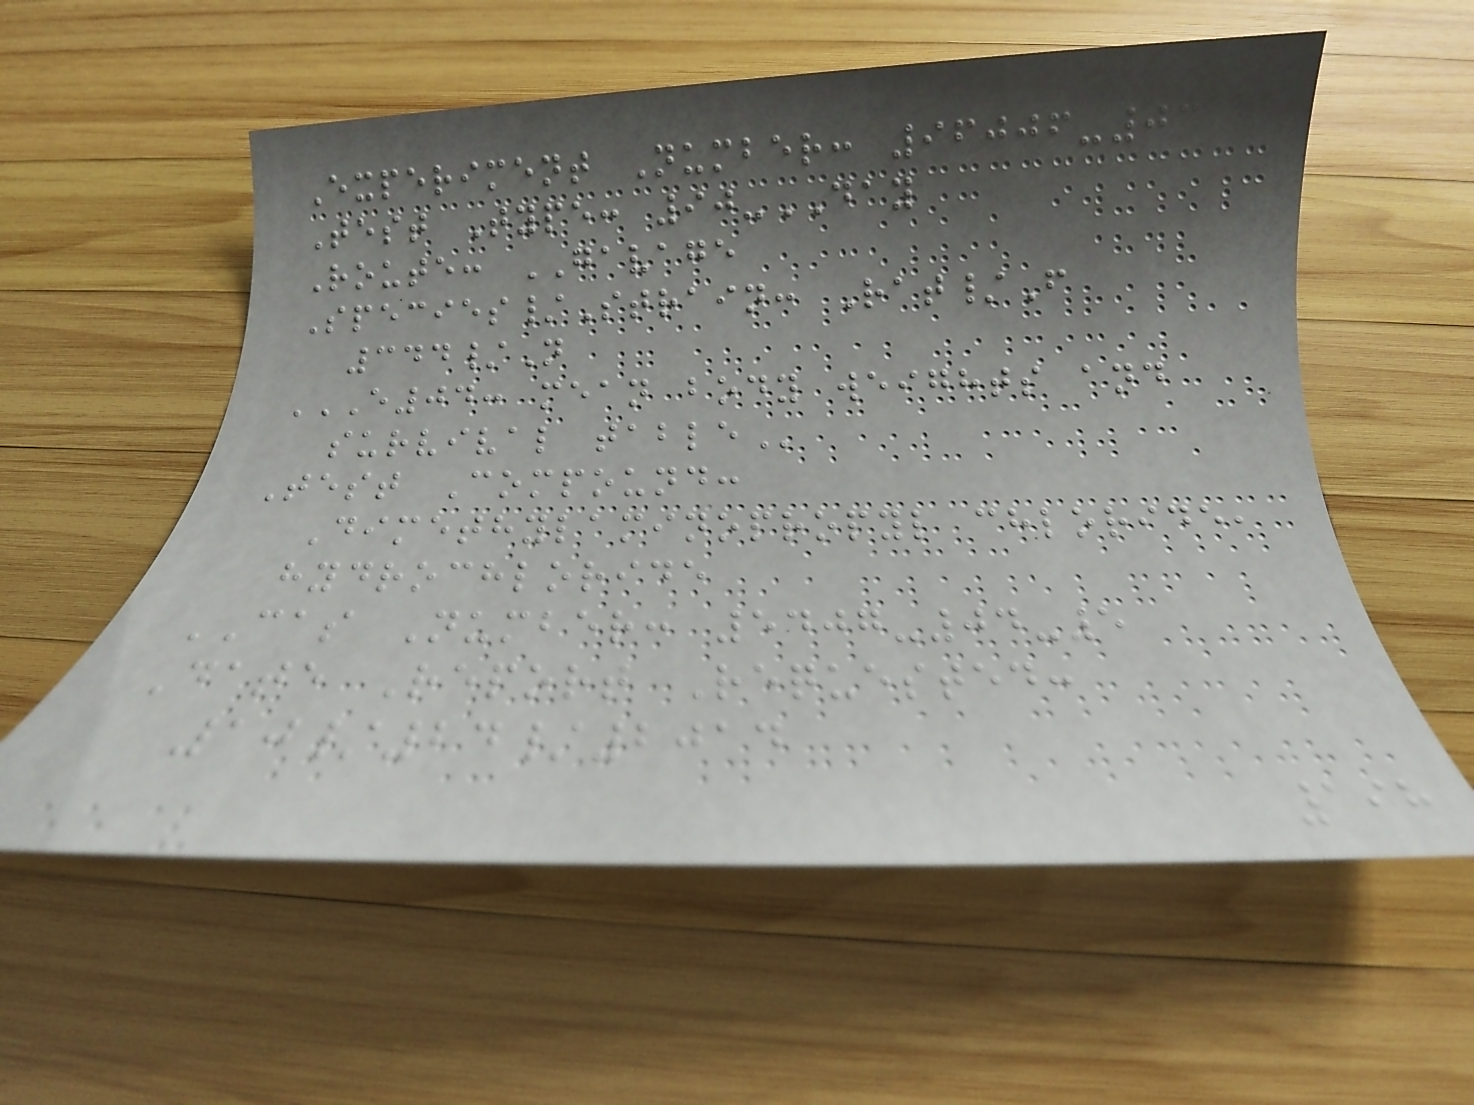Experiment Number: 96006-03
Test Type: 90-DAY
Route: GAVAGE
Species/Strain: Rat/F
344/N
E04: MEAN BODY WEIGHTS AND
SURVIVAL TABLE
Test Compound:
Dimethylaminopropyl chloride,
hydrochloride
CAS Number: 5407-04-5
Date Report Requested:
10/24/2014
198
